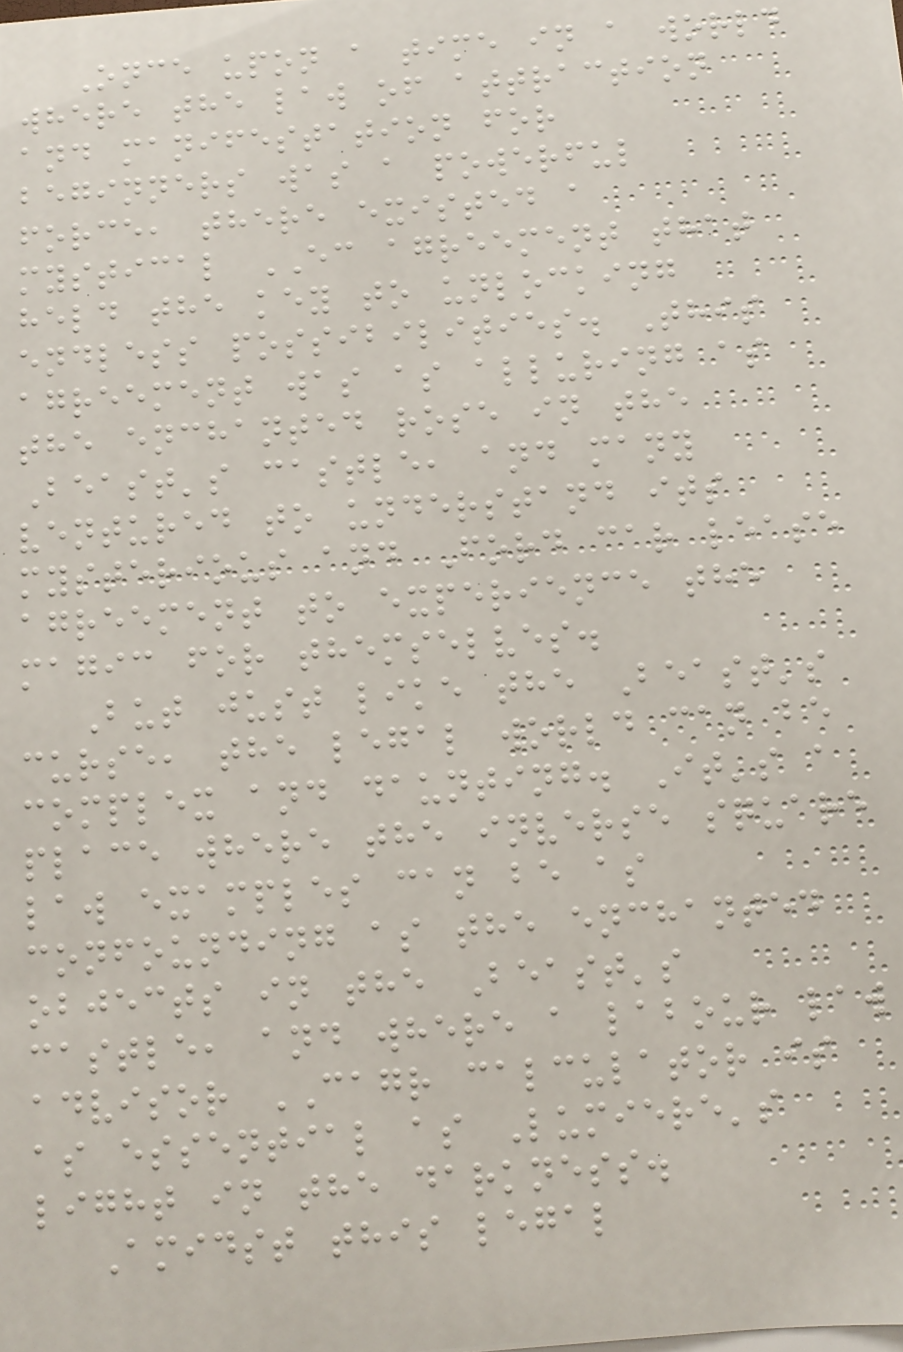Once upon a time in a world
where the law of attraction
and manifestation for
beginners was a powerful
force, there existed a
mystical EC agreement that
held the key to unlocking
endless possibilities. This
agreement was as alluring as
the enchanted rose in the
Beast's castle, and many
ventured to understand its
mysterious and Ford car lease
agreement to experience the
magic for themselves.
But just like the Beast's
curse, the legal world can be
complex and daunting. It's a
place where the inverse square
law examples can be as
confounding as the enchanted
objects in the Beast's
castle, and where a labour law
advisor CAGR calculator is
as essential as Lumiere's
light in the darkness.
Amidst this legal
